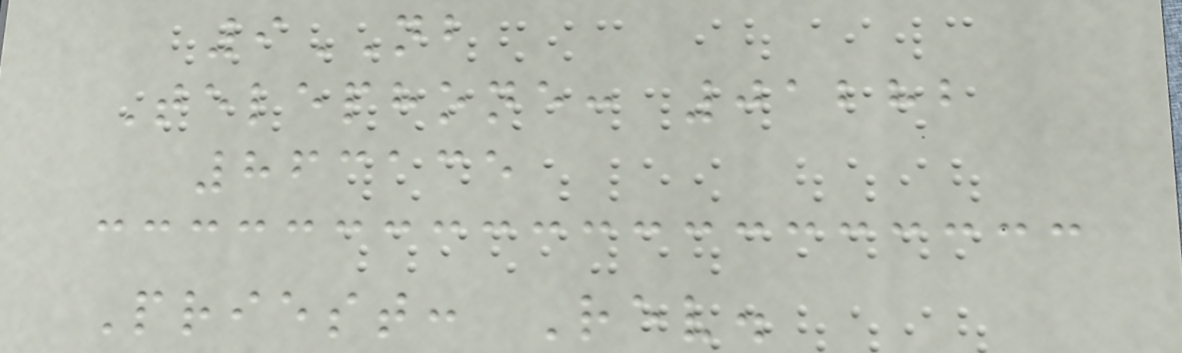9NB
Telephone: 01282
863135
Priest: Rev.
